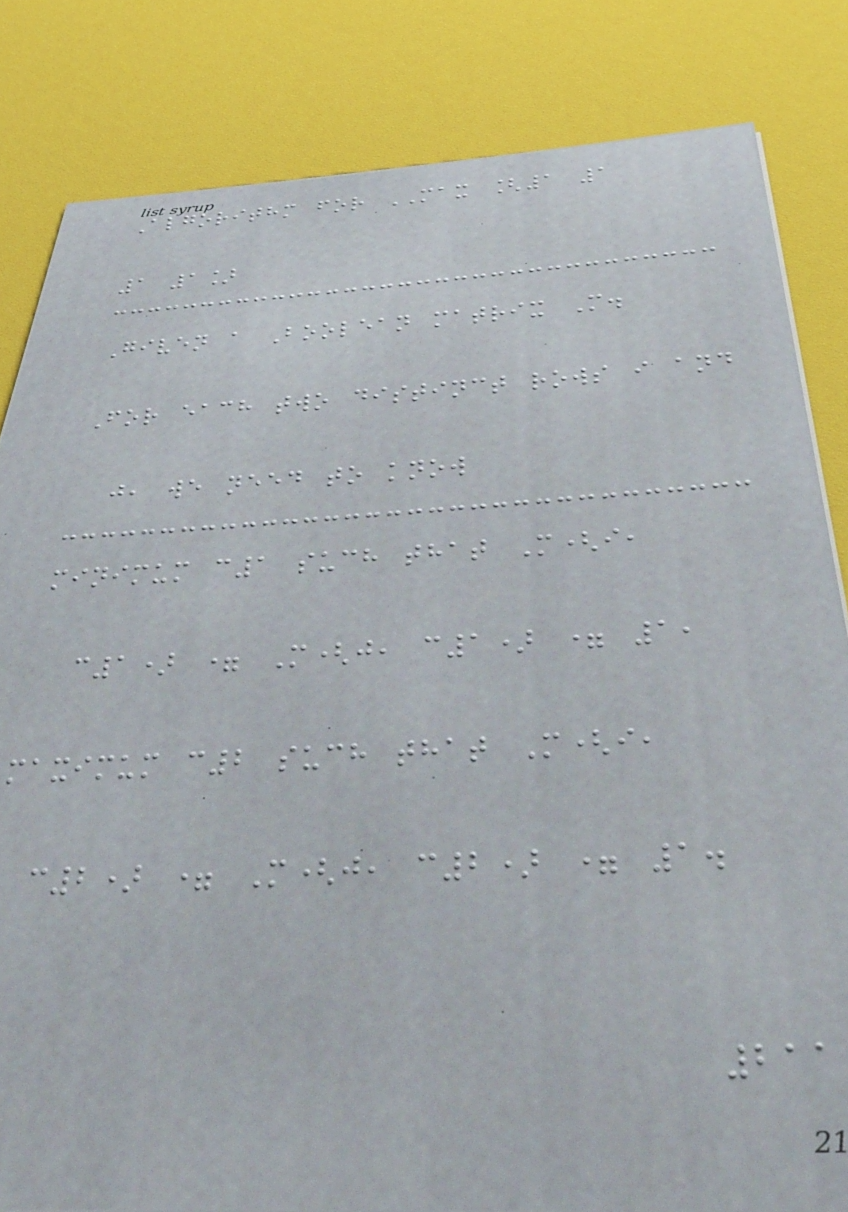Algorithm for MAX [1 1
1 1]
Given a Boolean matrix M.
For each two distinct rows i and
j, we need to know
minimum c1 such that M(i,
c1) = M(j, c1) = 1,
maximum c2 such that M(i,
c2) = M(j, c2) = 1.
211
